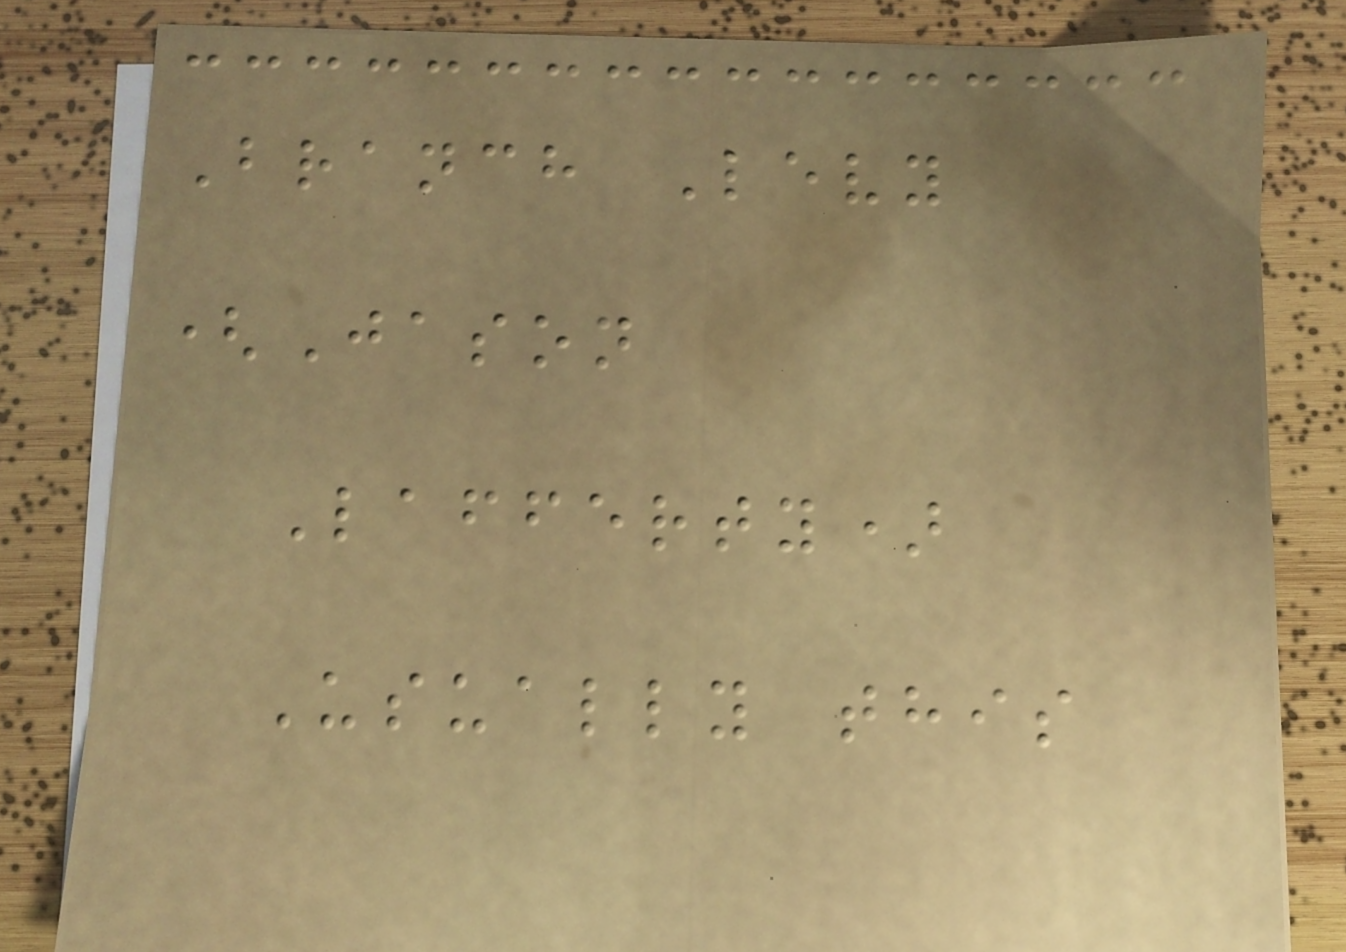Branch Levy
(Jason
Lafferty)
Usually this
